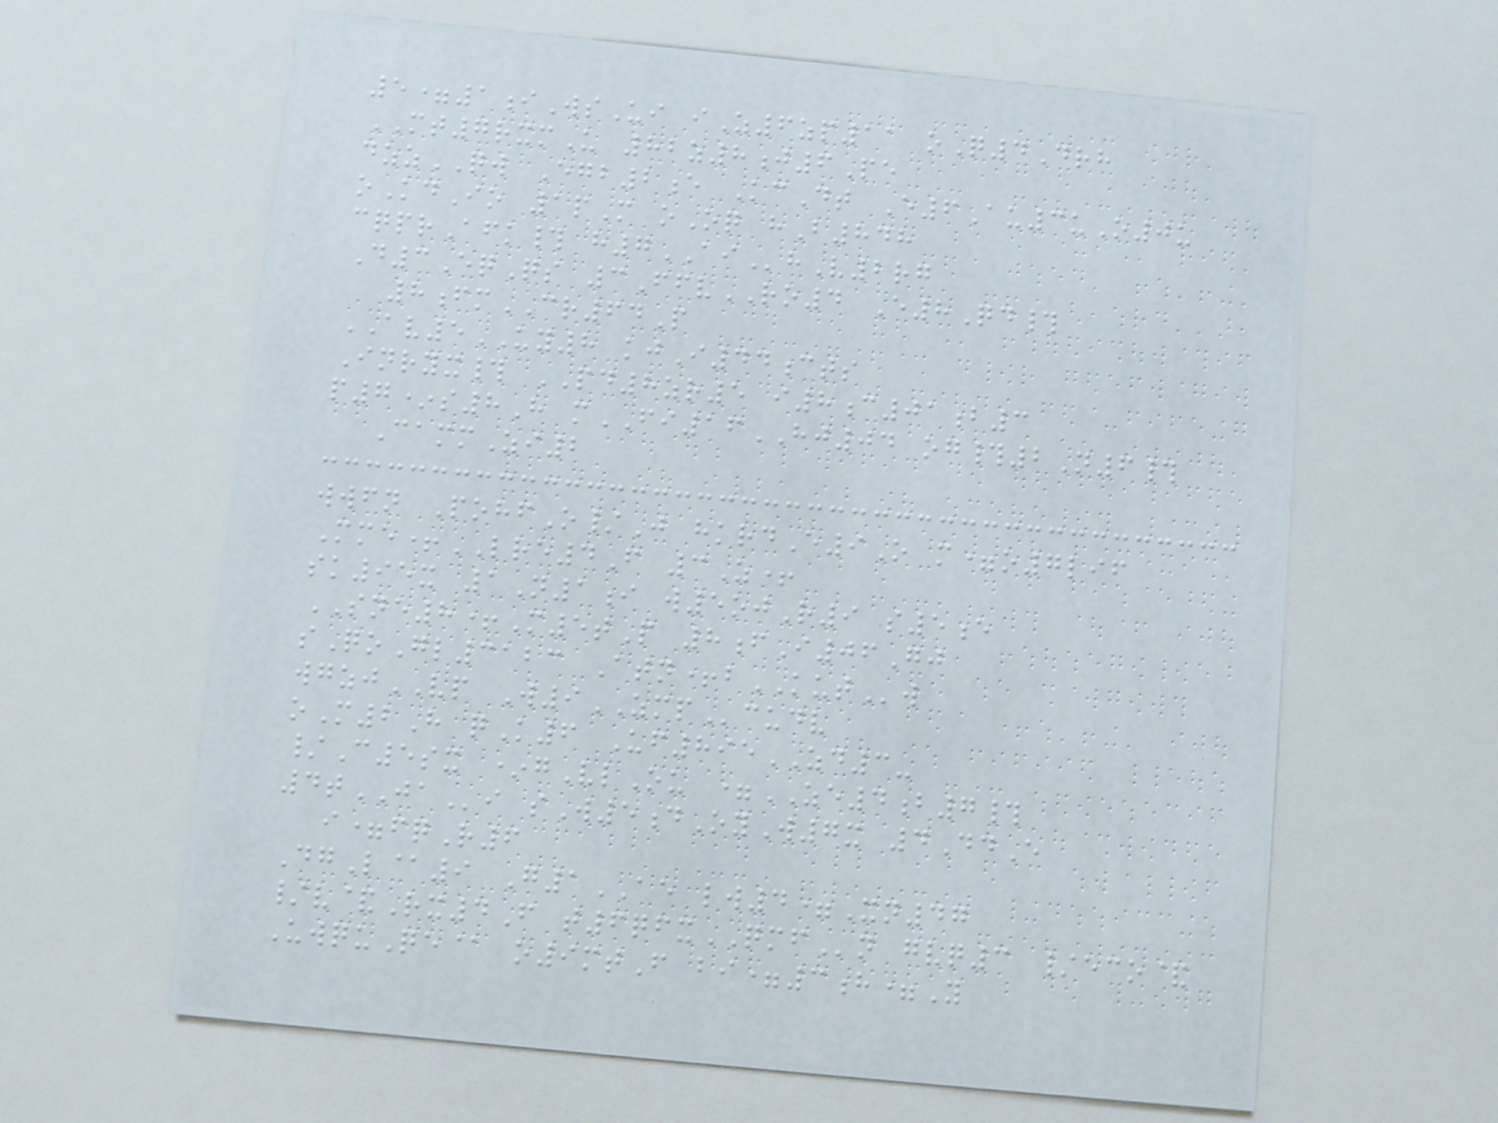5=1iWsUi iZ6zp11 oQ4Drh
MT7rxmU 82z8j6Pe
dzzQW Egb2e KcDt E6Au3uO0u
oKdIo 1pM oOq hB848
cqprAfk# h7AIhV2rg
D3EqQs 3FfvRO4 E8Qd#
8fmCR64P
AV5UY8 kjI44cts
Inryx# PD8zr5 i8c01b3
p7*s8H mFI16HJ04 og#2N6#
CammZi2
wwfn PohfO/J hkrdE9O m=o7lif
Mme+LRE4F 3Z+
sk95x 1N1i w5ojR9 s5e
SNE8+M5tP 8fI06Gj
sQoGl3123 Atn+bKUTw
wgzjVP W9ZMPcudv
oM2H qK6 Uf895ZD3-
/C5sx *gVlOu =ZE4b7#
4tJAi sW5dOyW7x 4DdE
i=fqR6
DgL@9 G1AE lw4=Xn47
/v&Rx4F t6qfxQMFn gvq3 /eco&
UwquQe@ o9mtF bi=3h=Y
